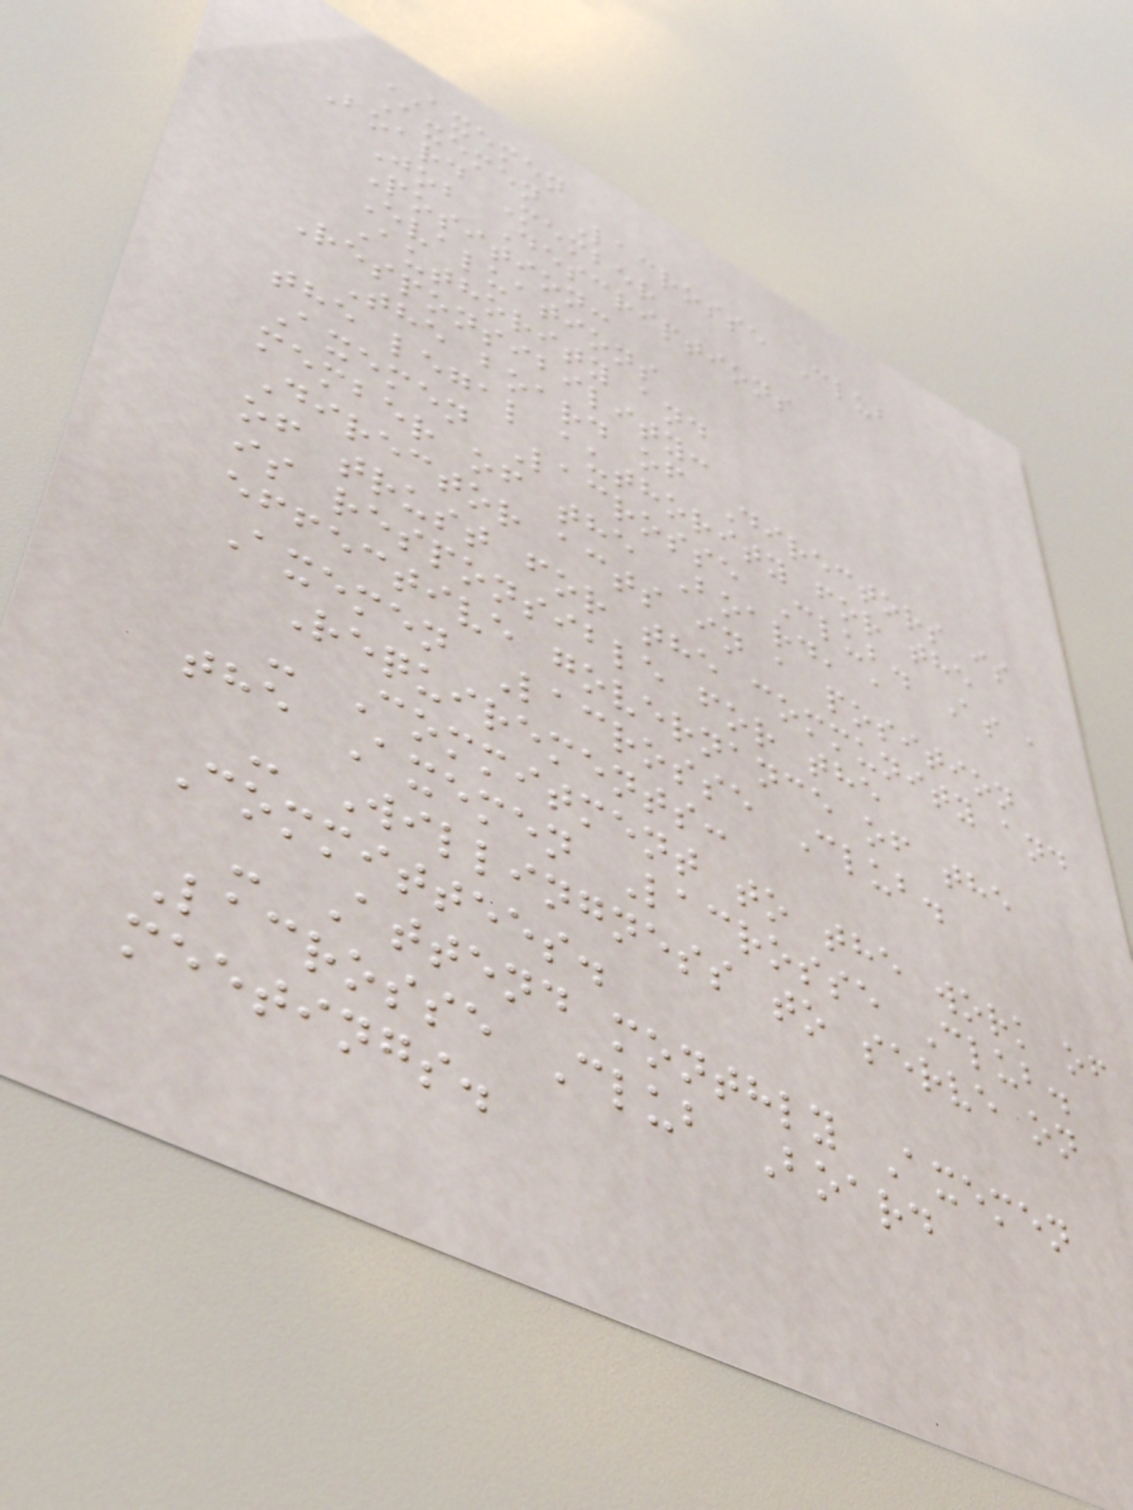AXEMEN
Axemen Lacrosse Club
Board Member
Job Descriptions
Position:
Evaluations
Authority and
Responsibility:
The board of Directors is
the legal authority for the
Axemen Lacrosse Club. As a
member of the Board, a
Director acts in a position
of trust for the community and
is responsible for the
effective governance of the
Axemen Lacrosse Club.
Requirements:
- Commitment to the work of
the Axemen Lacrosse Club.
- Willingness to serve on
Committees.
- Attend monthly Axemen
Lacrosse Club Board
meetings.
